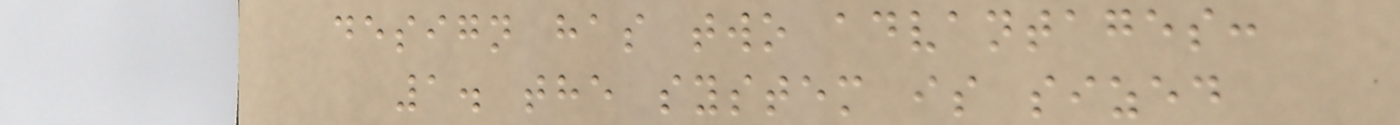design has two advantages:
1. the system is sized
